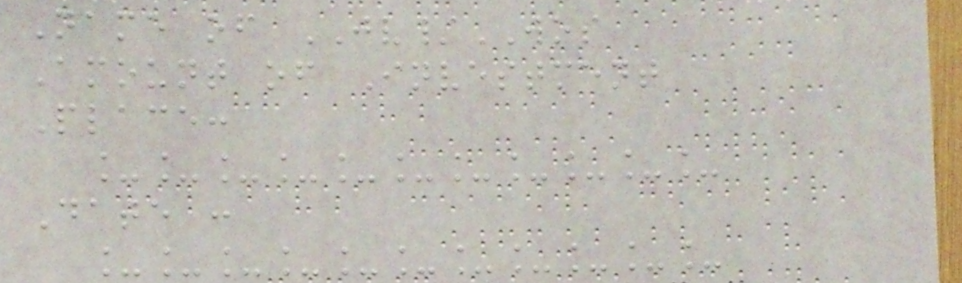Name of JV/WOS
Amount of Investment
Place:
___________
Date :
___________
